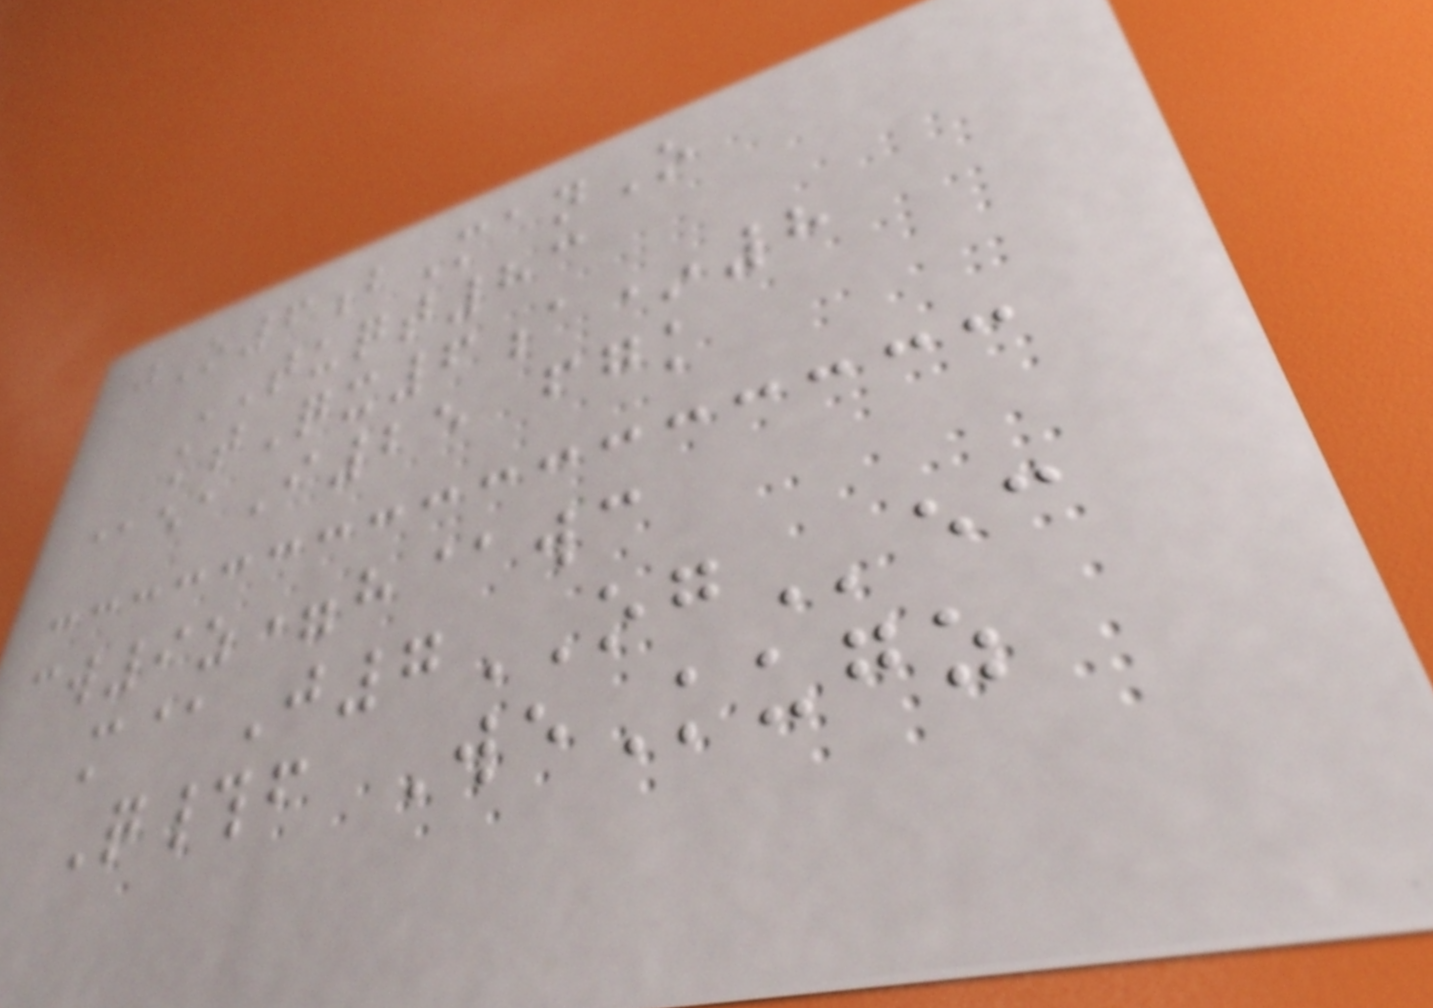jO6bManO
TUQT83
ktQx6a*8
@eaI25 fgk
cw9z=h@wc
m@J7OGec
Q#f WeKugz
